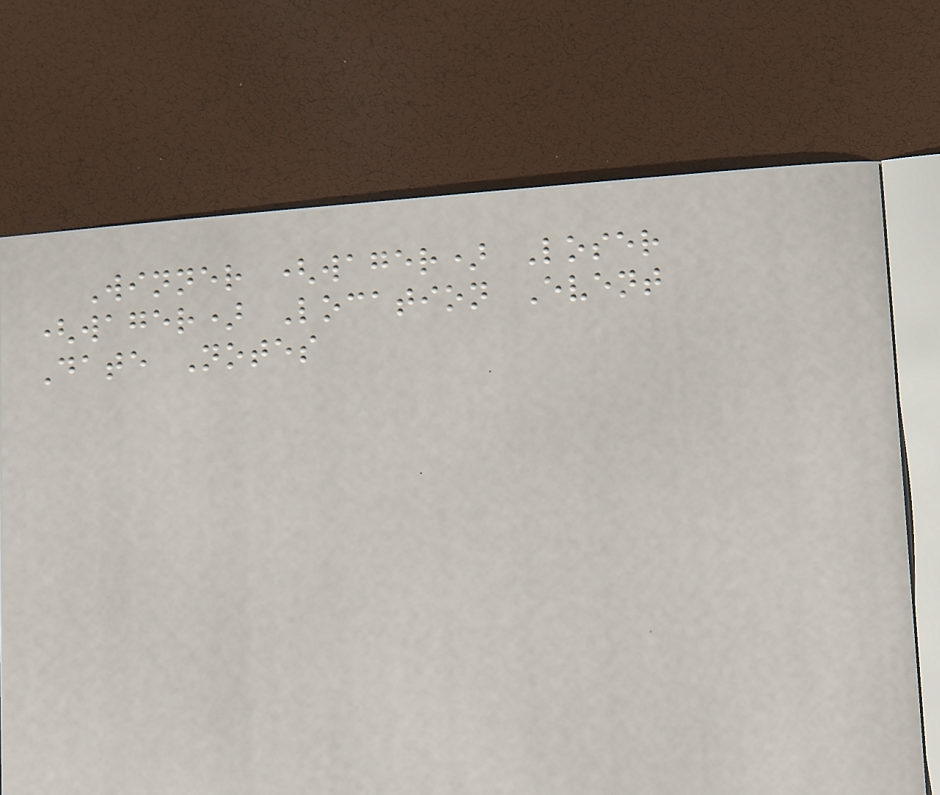Winner (wager) Loser
(wager) Location Event
Date Notes
